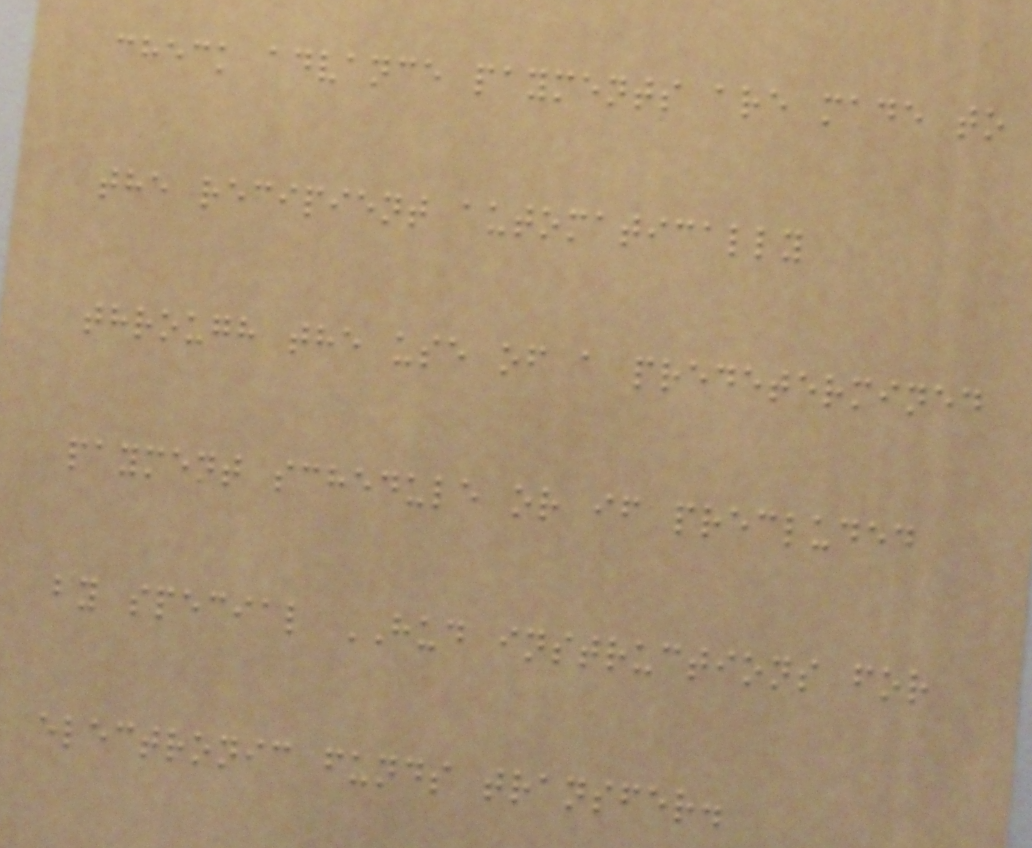check advance payments are made to
the recipient automatically
through the use of a predetermined
payment schedule or if precluded
by special HUD instructions for
electronic funds transfer.
